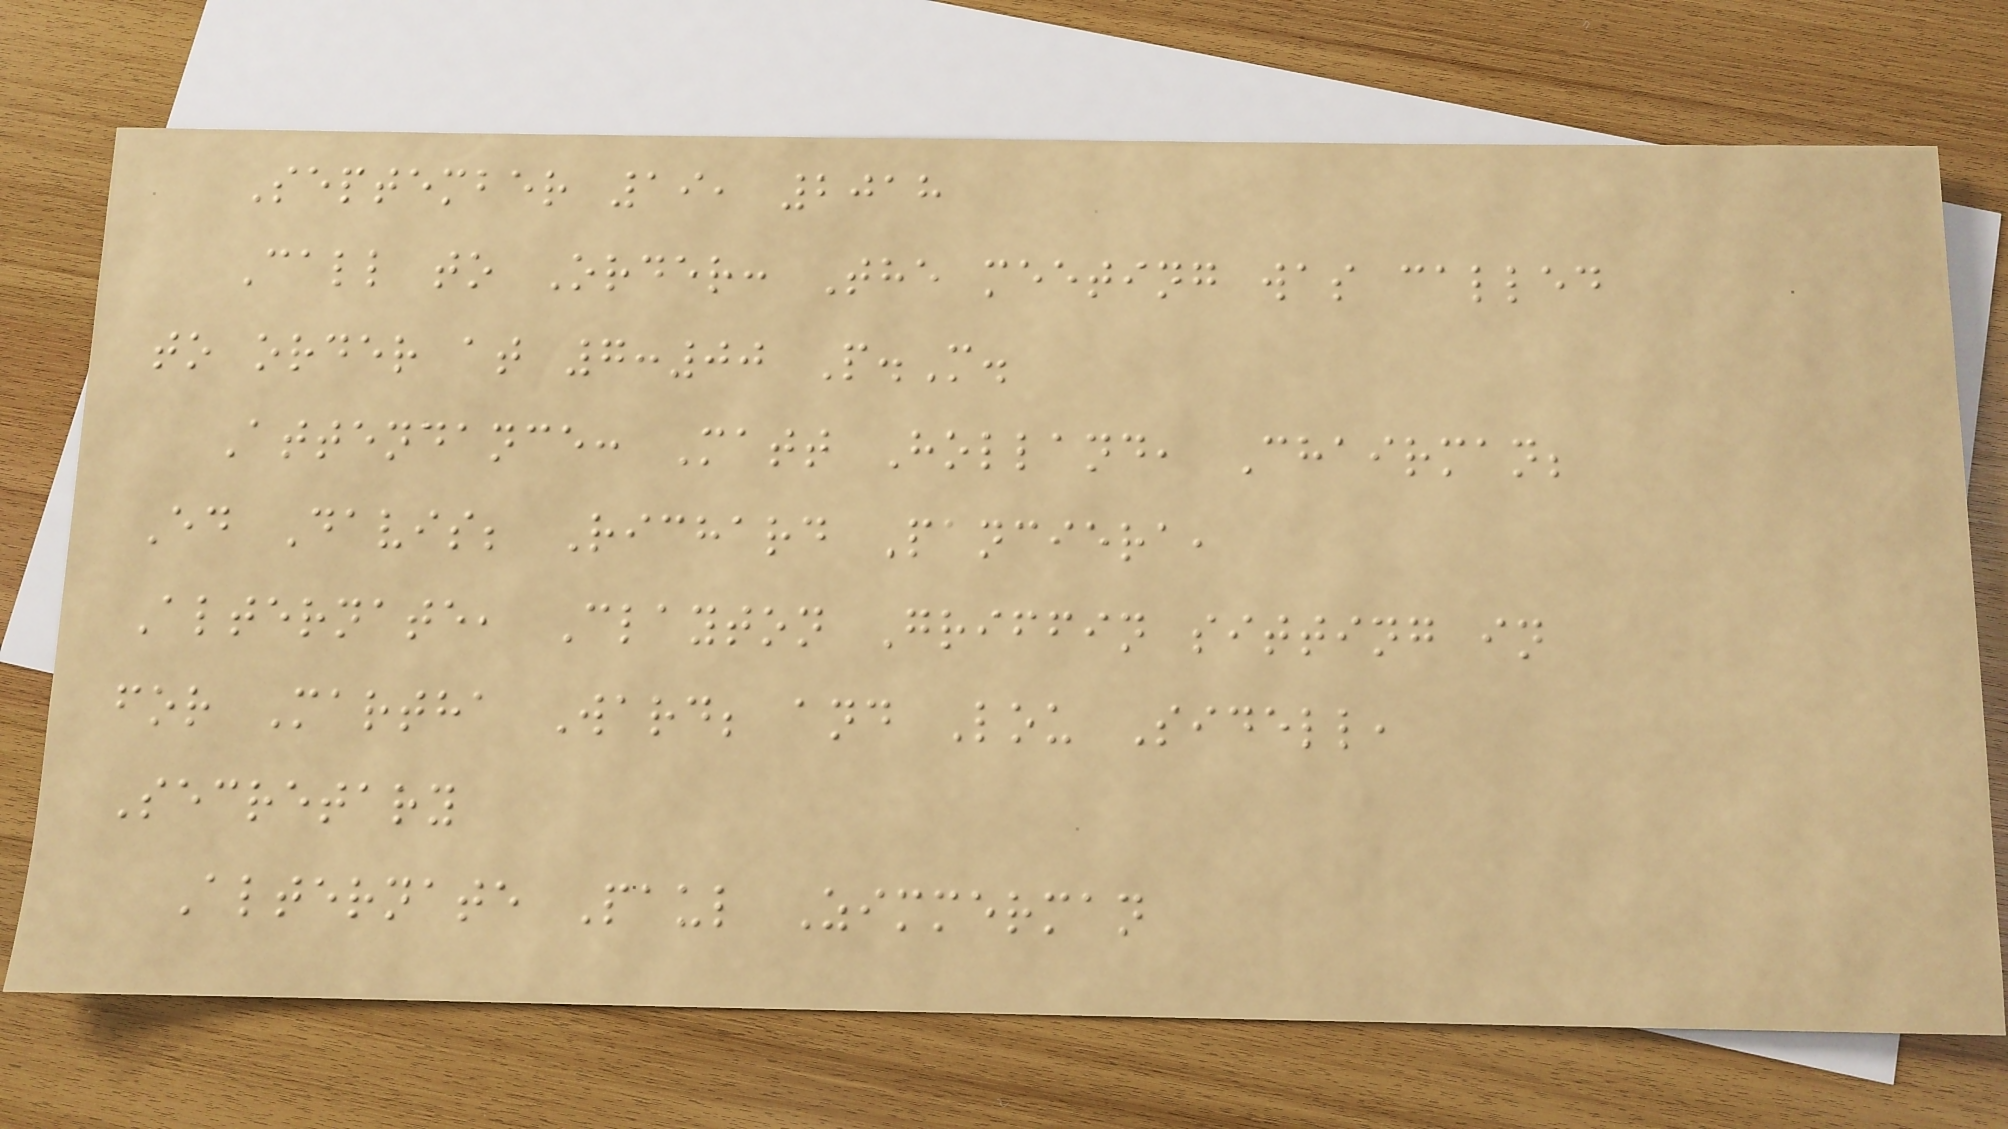September 19, 2018
Call to Order: The meeting was called
to order at 7:00 P.M.
Attendance: Matt Holland, Chairman;
Ed Davis; Richard Panciera,
Alternate, Clayton Griffin sitting in
for Martha Ward; and Lou Sidell,
Secretary
Alternate Paul Zimmerman
